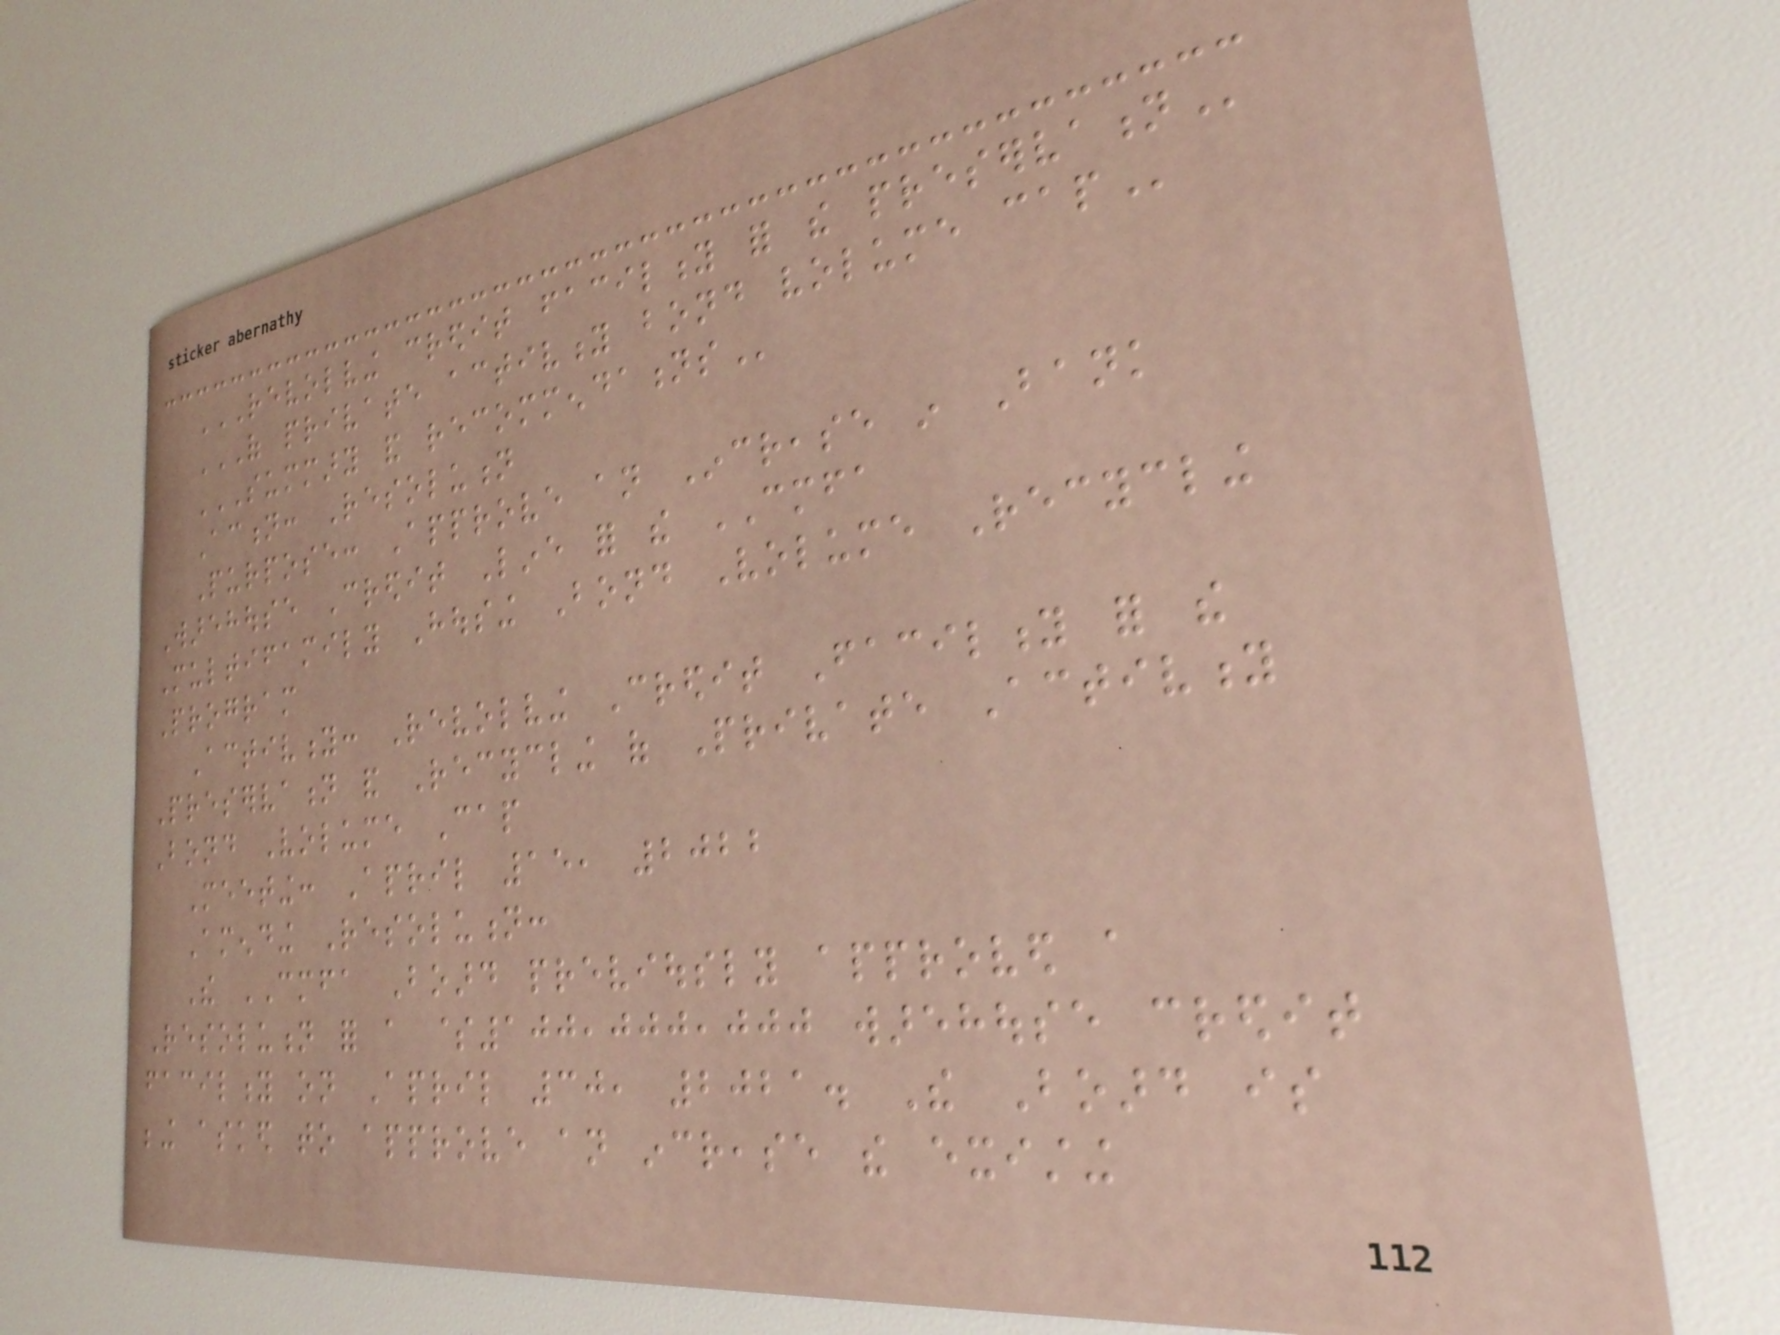REVOLVING CREDIT FACILITY FOR THE PRESERVATION
OF PRIVATE ACTIVITY BOND VOLUME CAP
SUMMARY AND RECOMMENDATIONS
Action: Resolution
Purpose: Approve an Increase in Bank
Warehouse Credit Line for the CMFA
Multifamily Housing Bond Volume Recycling
Program
Activity: Revolving Credit Facility for the
Preservation and Recycling of Private Activity
Bond Volume Cap
Meeting: April 15, 2022
Amending Resolution:
The CMFA Board previously approved a
Resolution for a $100,000,000 warehouse credit
facility on April 30, 2021. The Board is
being asked to approve an increase the existing
